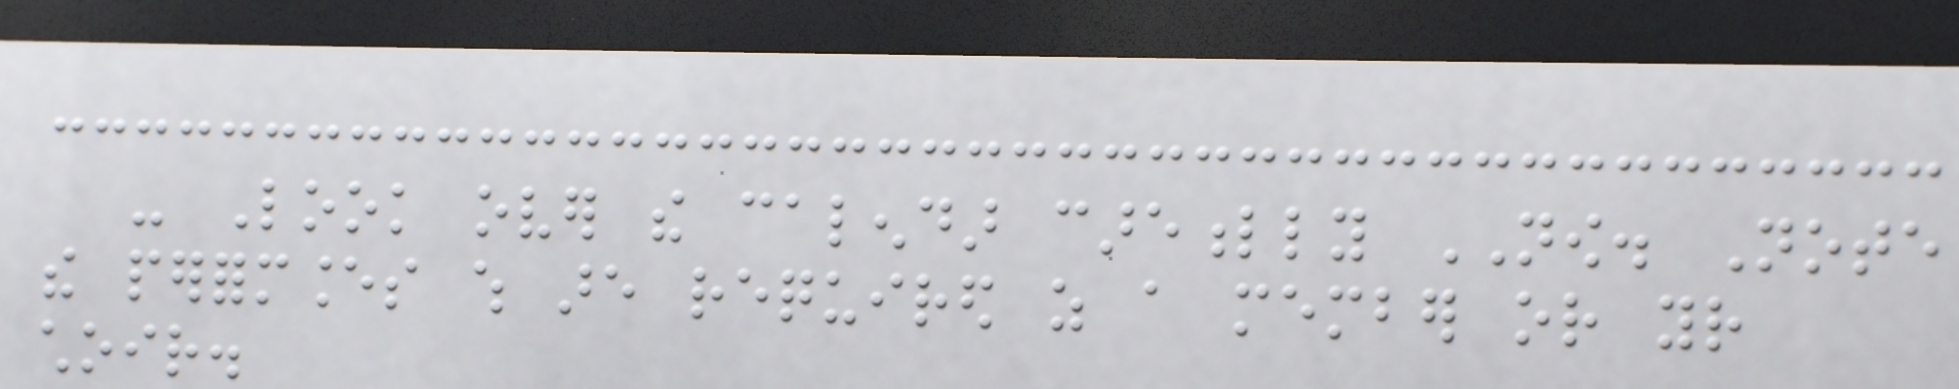- Look over the calendar carefully NOW. Note
the performances which are required as a member or your
choir.
